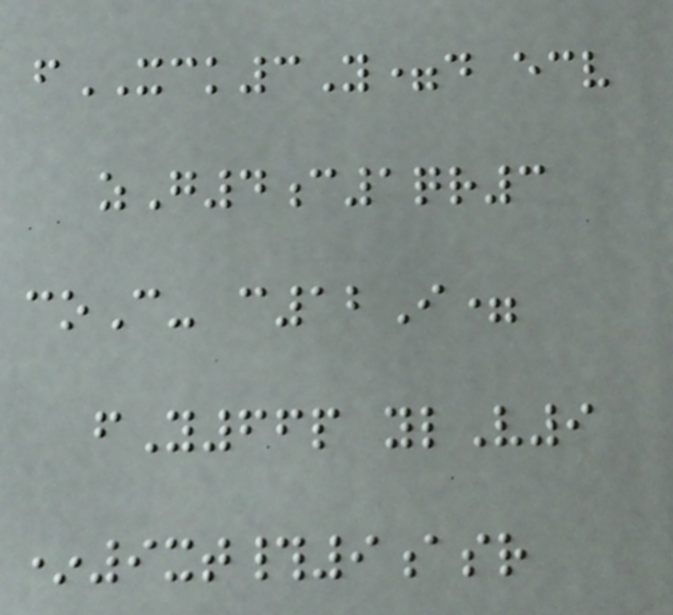fXCK3Y=d ecv
zG4c1qr3
coC- c12I=
fY66p ylV9
*9xt#9asr
